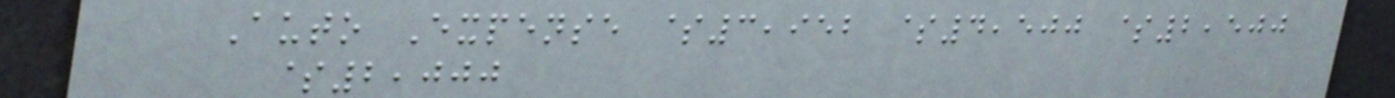Auto Expense $3,952 $4,500 $2,500
$2,000
